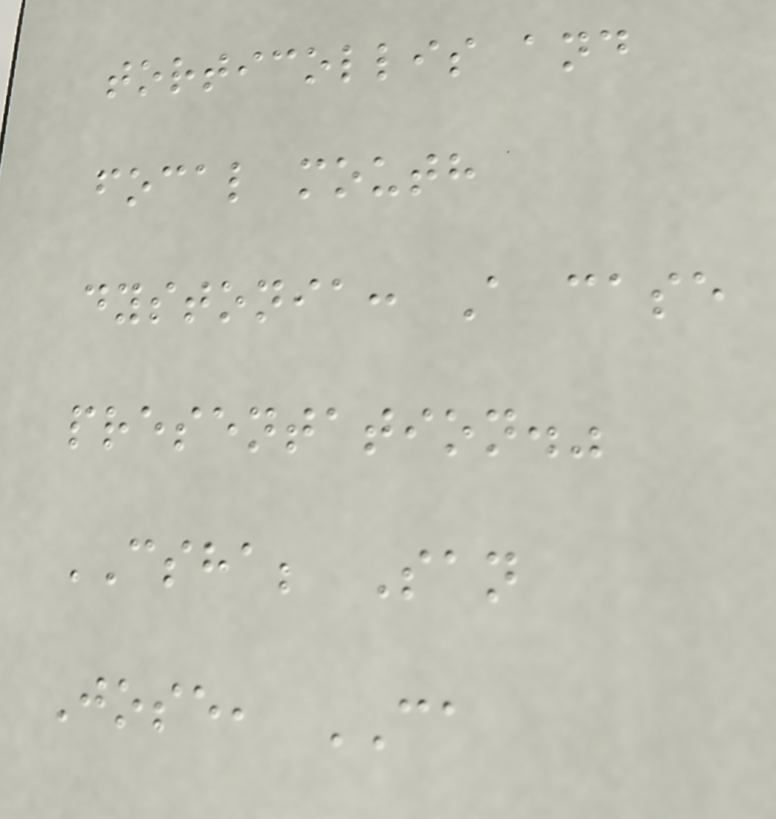torticollis and
focal mouth
dystonia: A case
presentation."
CSHA; San
Jose, CA
